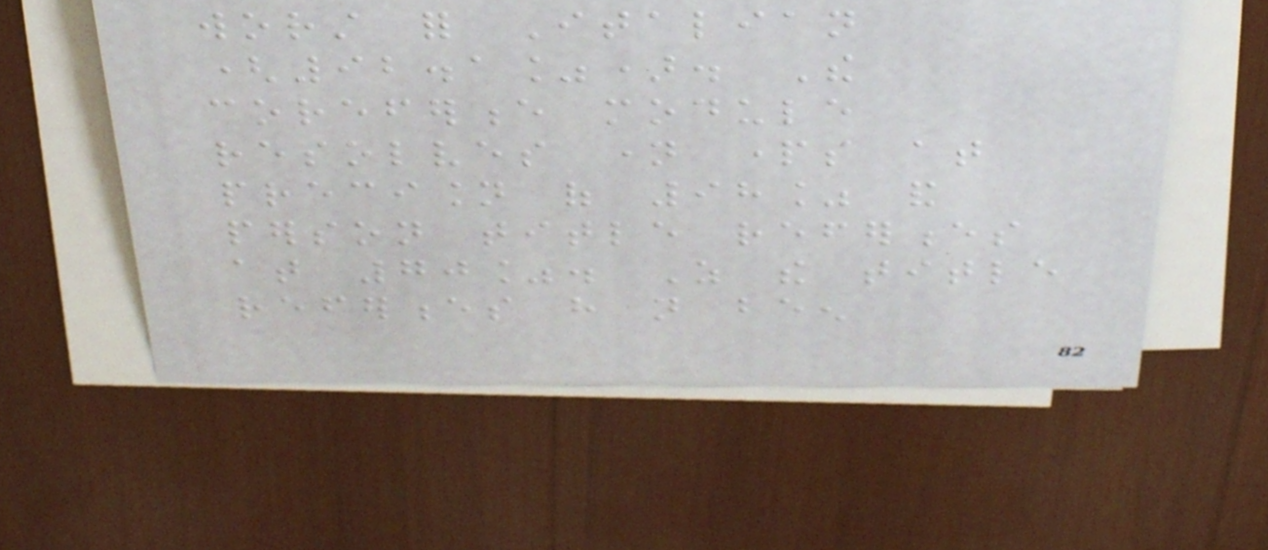worst for Italian
(92.1%). The
coreference module
resolves name parts at
precision of 98% and
person title references
at 70%. As the title
references have not been
